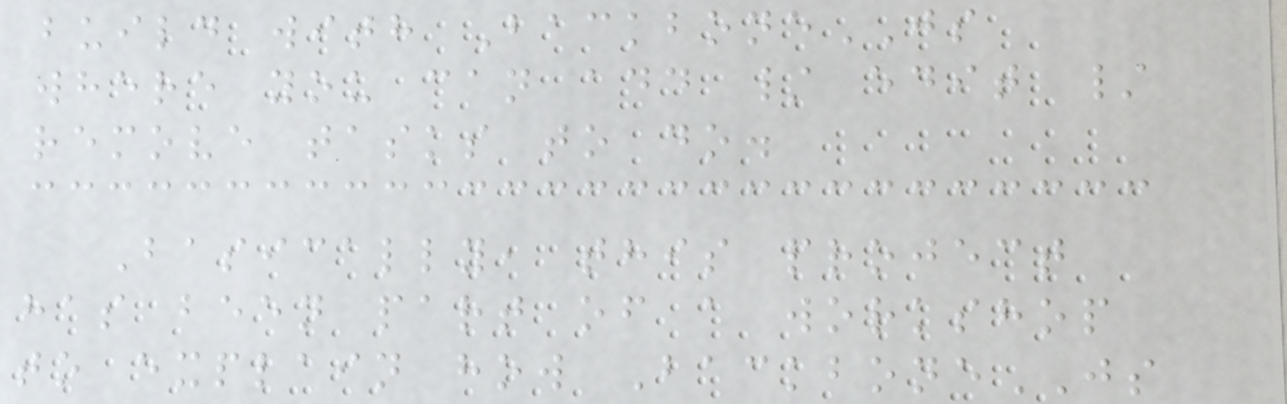build with BackboneJS
where you can add / edit /
remove tasks to do.
Basically, this project
has been part of a workshop
to explain how BackboneJS
